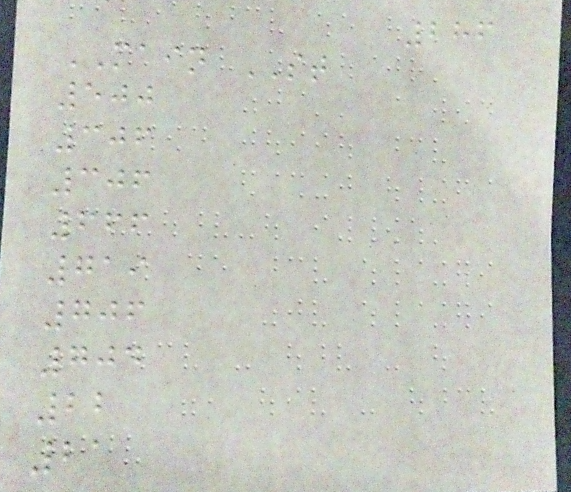286
MAIN ST
500
306
306
666
719
706
704
22
21
